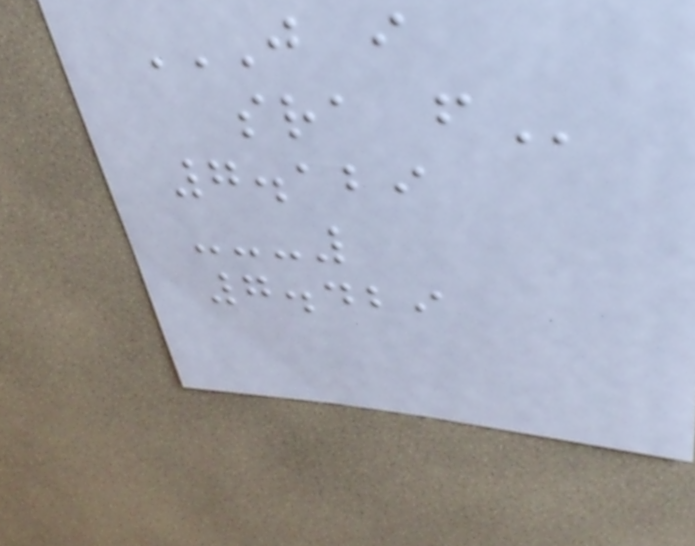J I
SRA F
7.129
7.429
